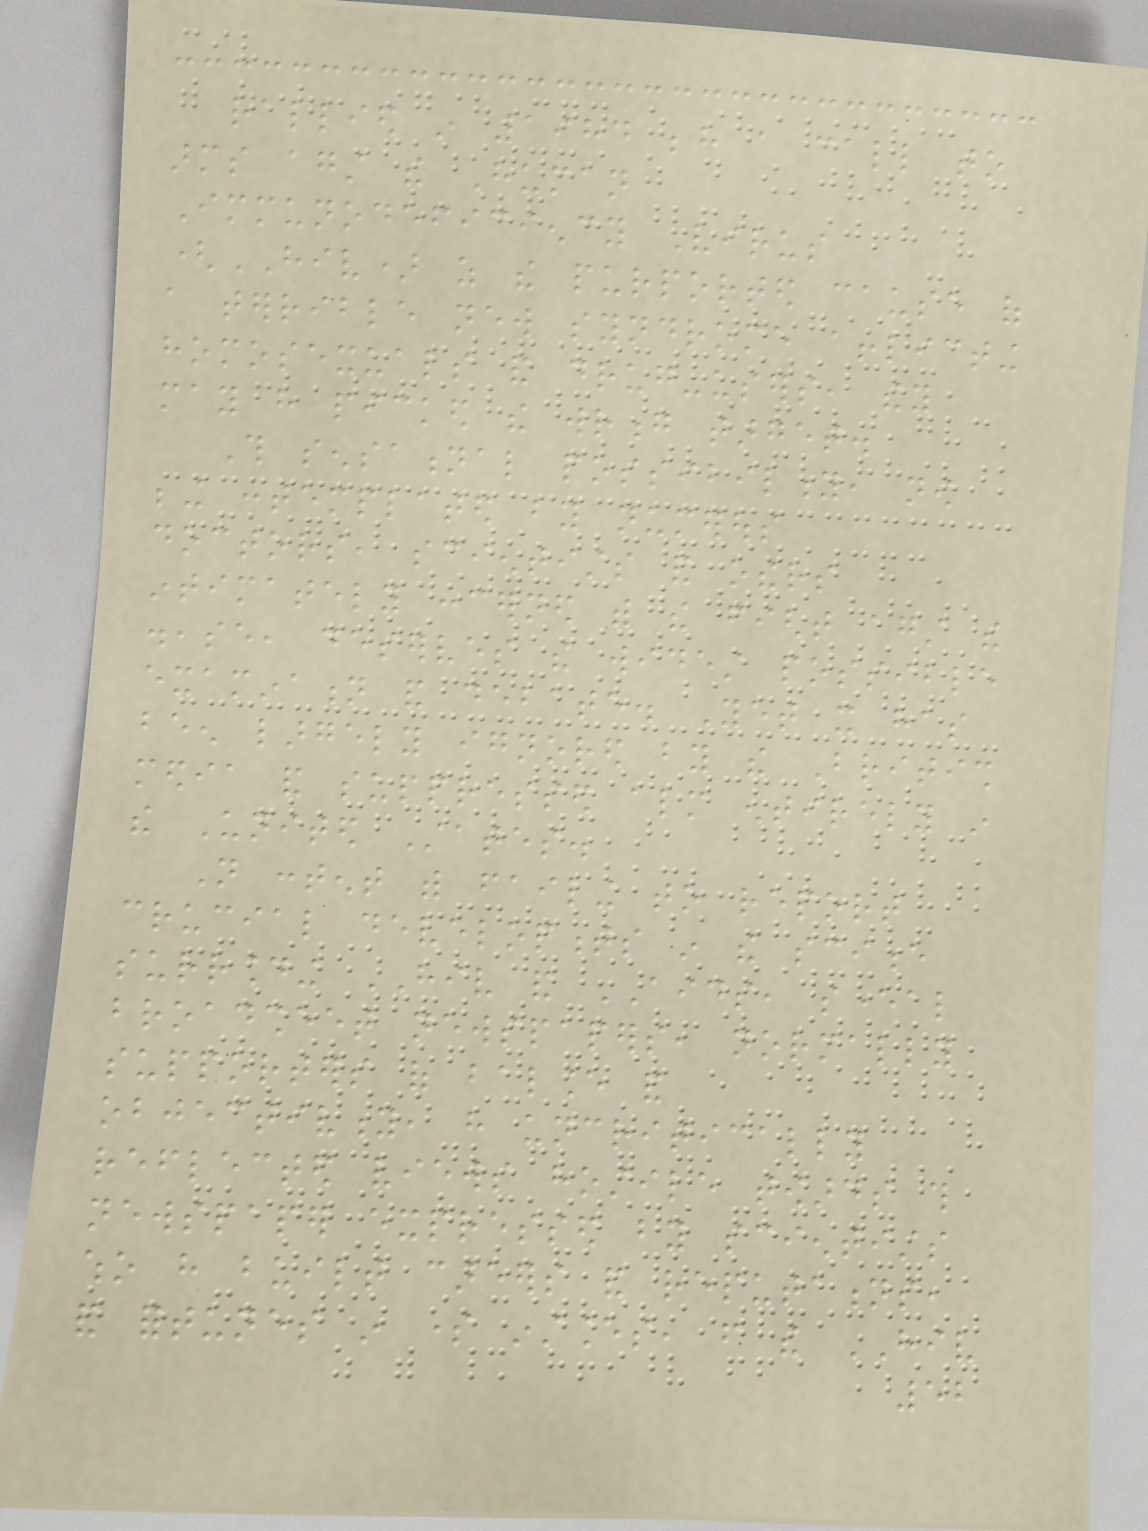rallied in 1984 behind a call to
arms against the Human
Immunodeficiency Virus
(HIV) as the purported cause of
a terrible new syndrome afflicting
homosexuals and drug-users, they
may have picked the wrong target.
This sensational possibility, now
being contemplated by numerous
doctors, scientists and others
intimately concerned with the fight against the
disease, deserves the widest possible
examination and debate. Yet it has
been largely ignored by the British
media and suppressed almost entirely in
the United States.
Not content with failing to report
crucial developments in the science
surrounding HIV and AIDS, several
broadsheet newspapers, normally
supporters of balance and
objectivity, have uncritically
reflected views hostile towards this
newspaper expressed by scientists
who have built careers and reputations,
and fortunes in some instances, from the HIV
52
